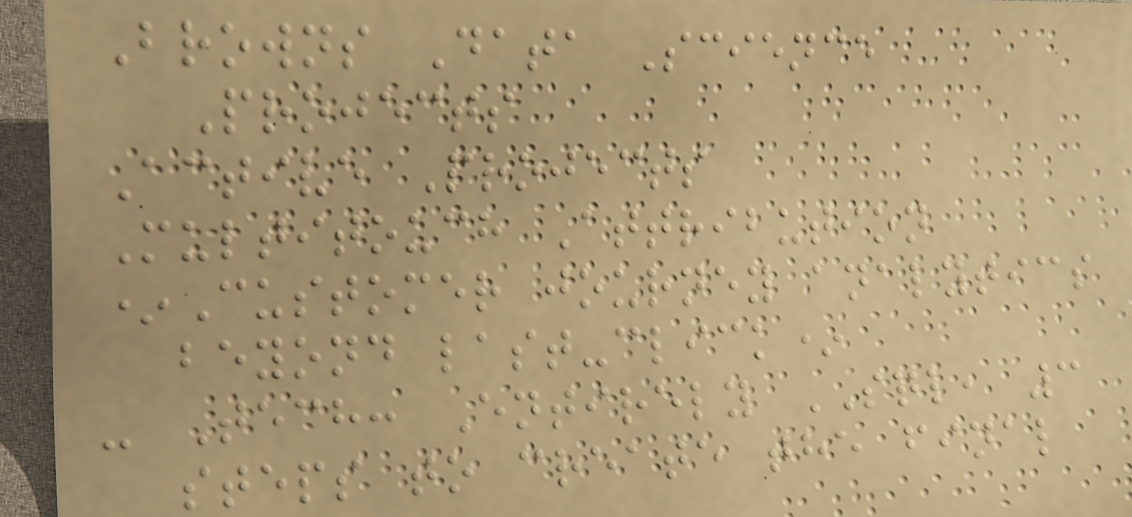Browns Data Science
Projects
Active Projects
Multitouch Attribution
*Customer journey analytics
beyond last-click*
- Tech: Entirely SQL, 3
steps to create the final
